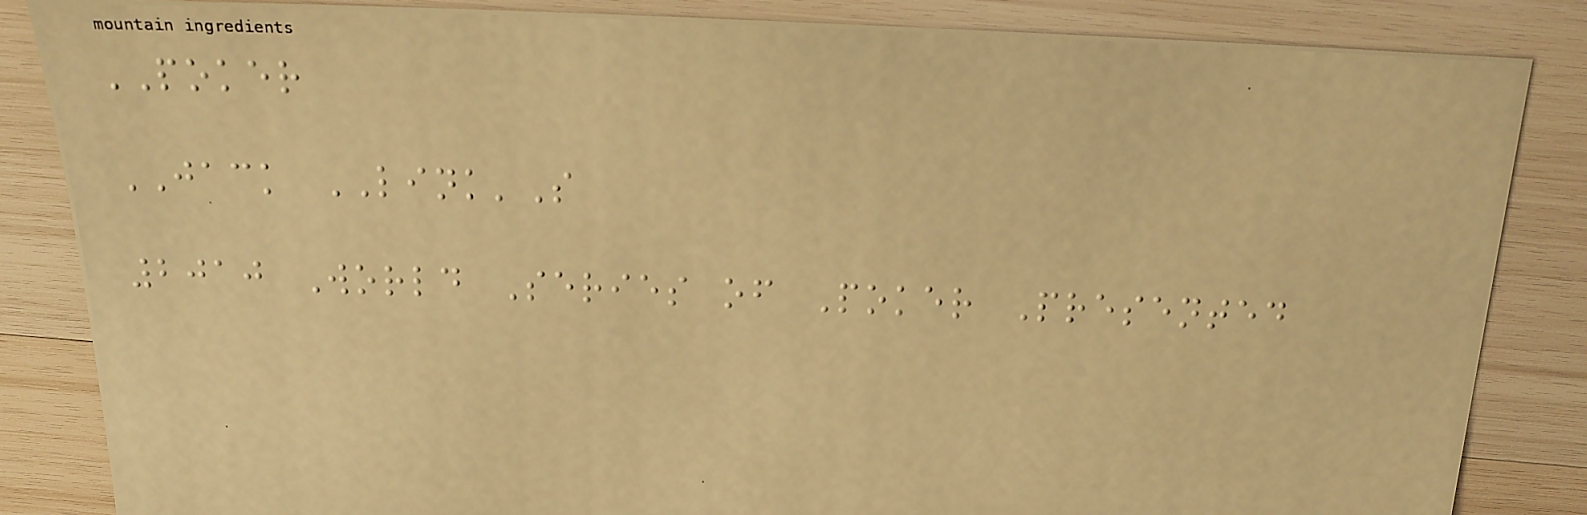POKER
JACK LINK'S
2010 World Series of Poker Presented
